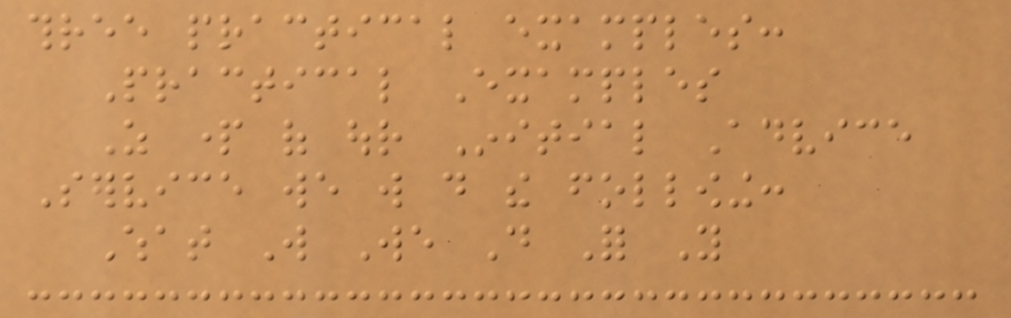three practical examples:
Practical Examples
As part of our Initial Advice
Service we will do the following:
What Will We Do For You
